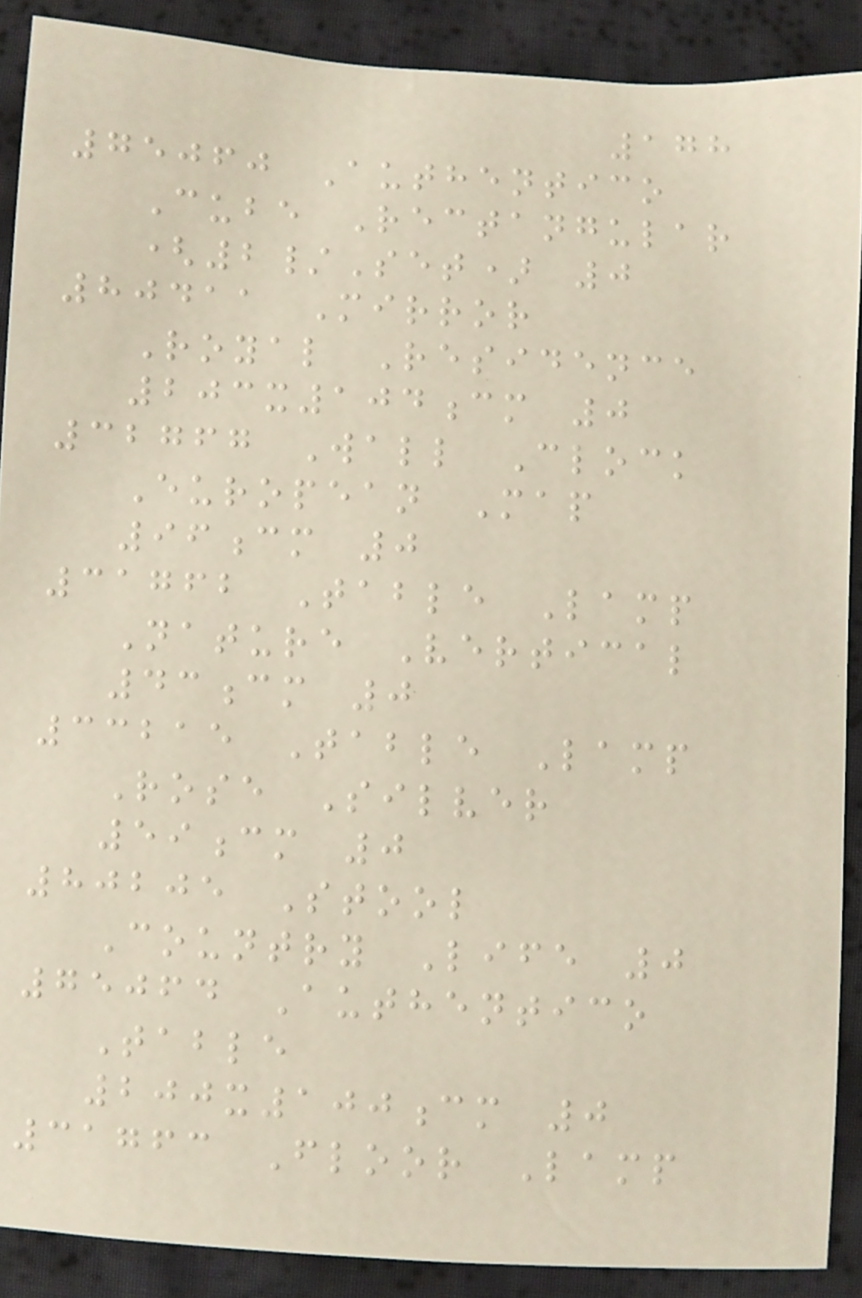178
75060 Authentico
Cube Rectangular
(2/Set) 0
80411 Mirror
Royal Residence
203x104cm 0
32767 Wall Clock
European Map
96cm 0
31762 Table Lamp
Nature Vertical
43cm 0
33215 Table Lamp
Rose Silver
59cm 0
80205 Stool
Country Life 0
75064 Authentico
Table
200x100cm 0
31763 Floor Lamp
